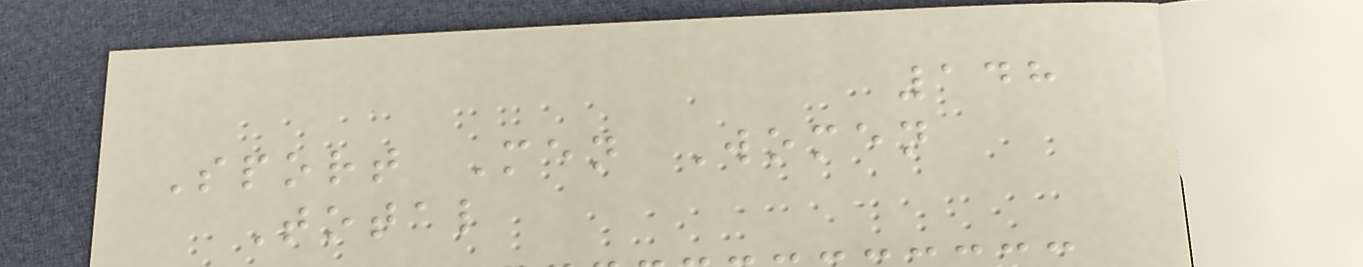148
Sport Men Women
Total
